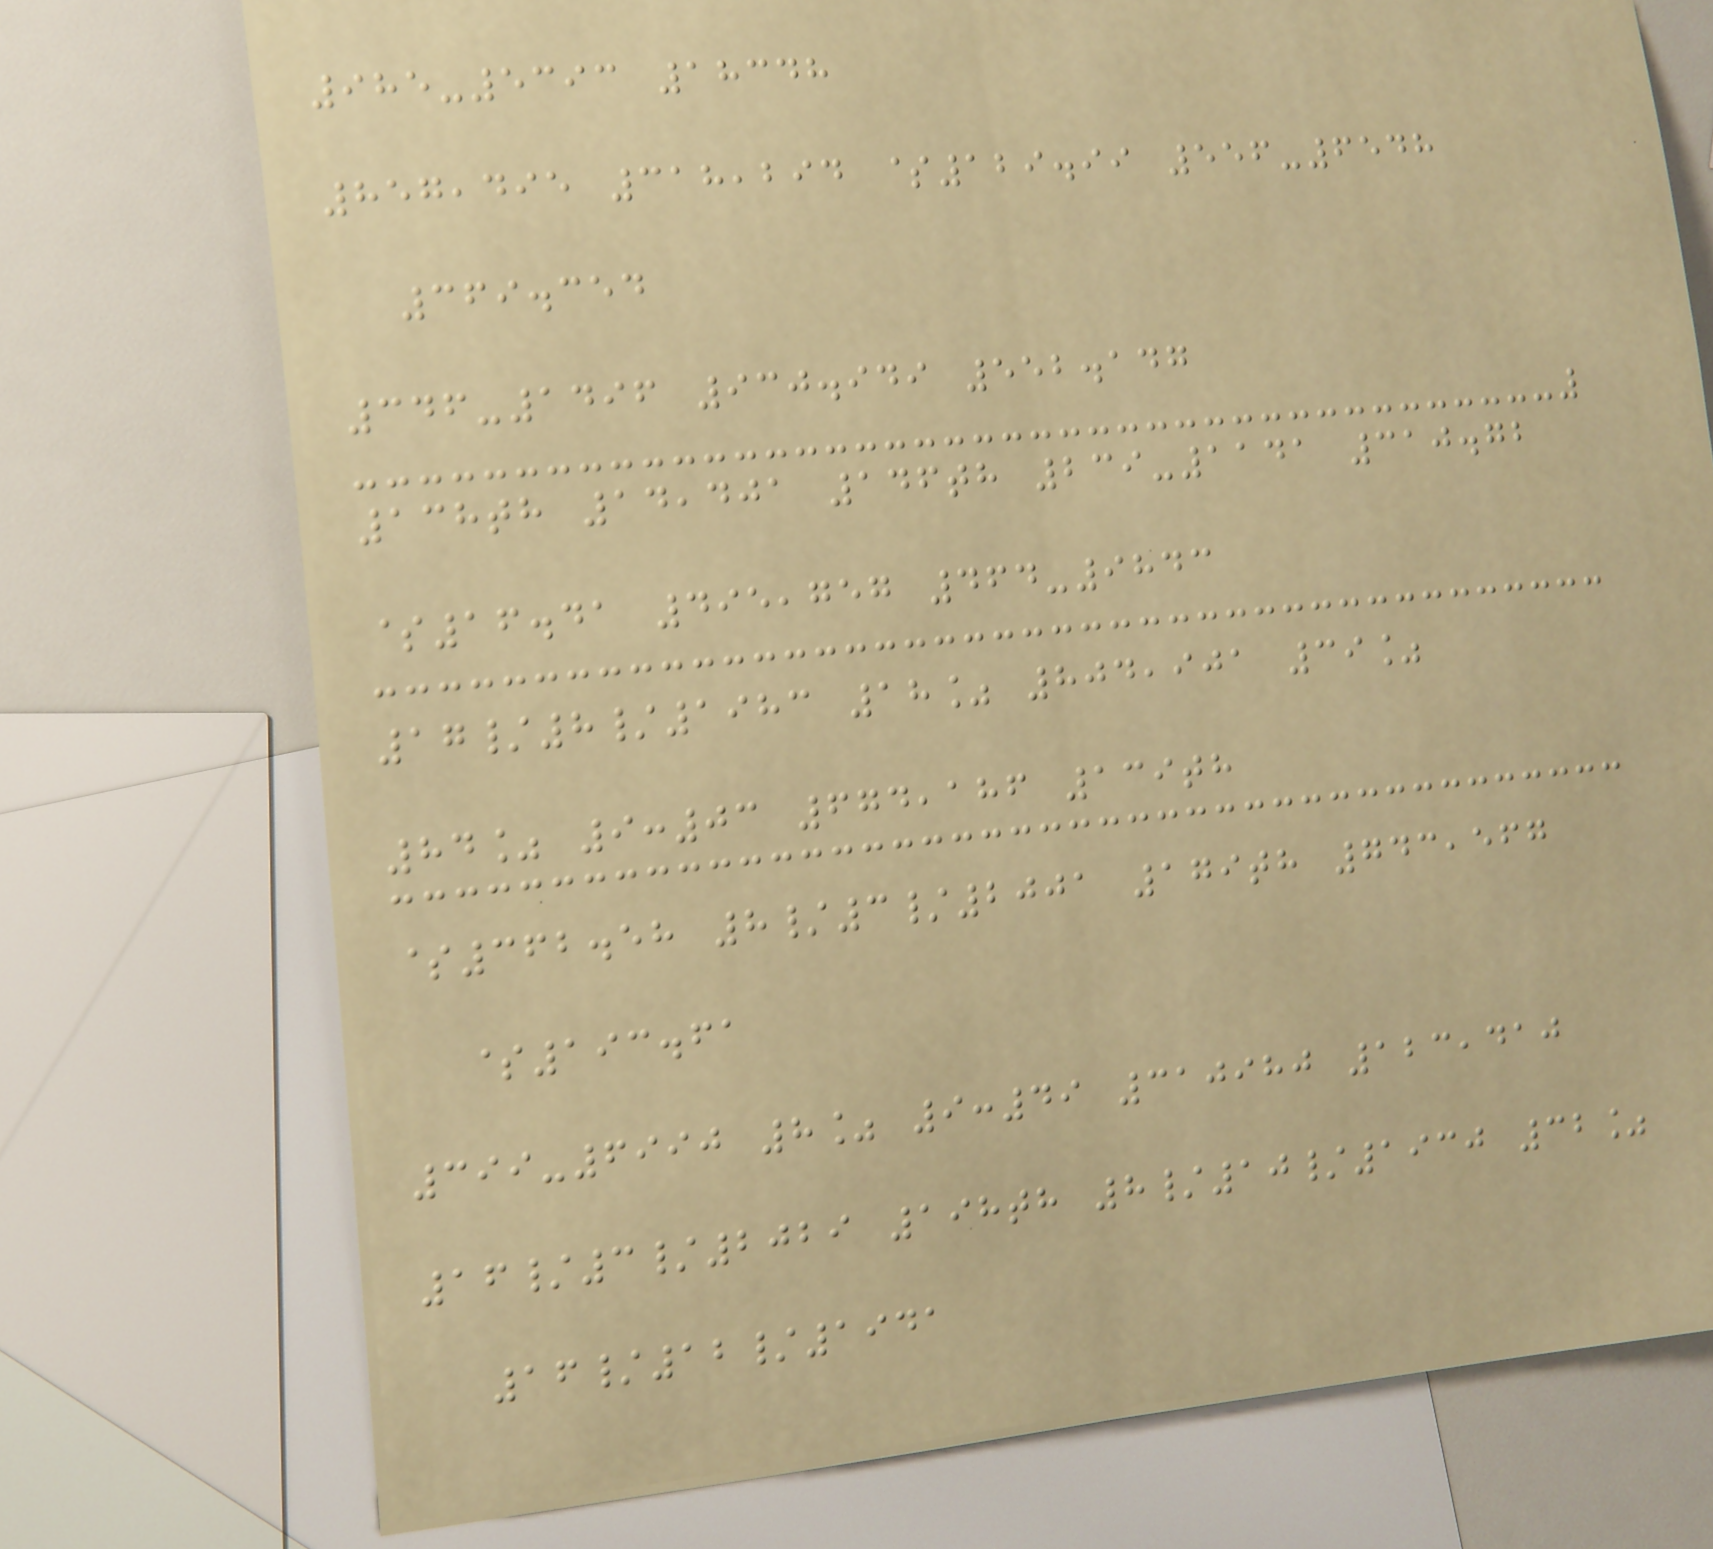985-5393 18348
857,495 318,294 $129.99 556-6548
369.354
346-1496 930.949 552.147
138th 14,401 146th 239-1141 310.72
$16.41 495,757 464-9843
17/8/1983 18% 804,901 39%
84% 9:03 674,186 139th
$362.58 8/3/2001 179th 743,567
$193.61
399-6990 8% 9:49 310980 123,410
16/3/2029 198th 8/10/1930 32%
16/12/1941
